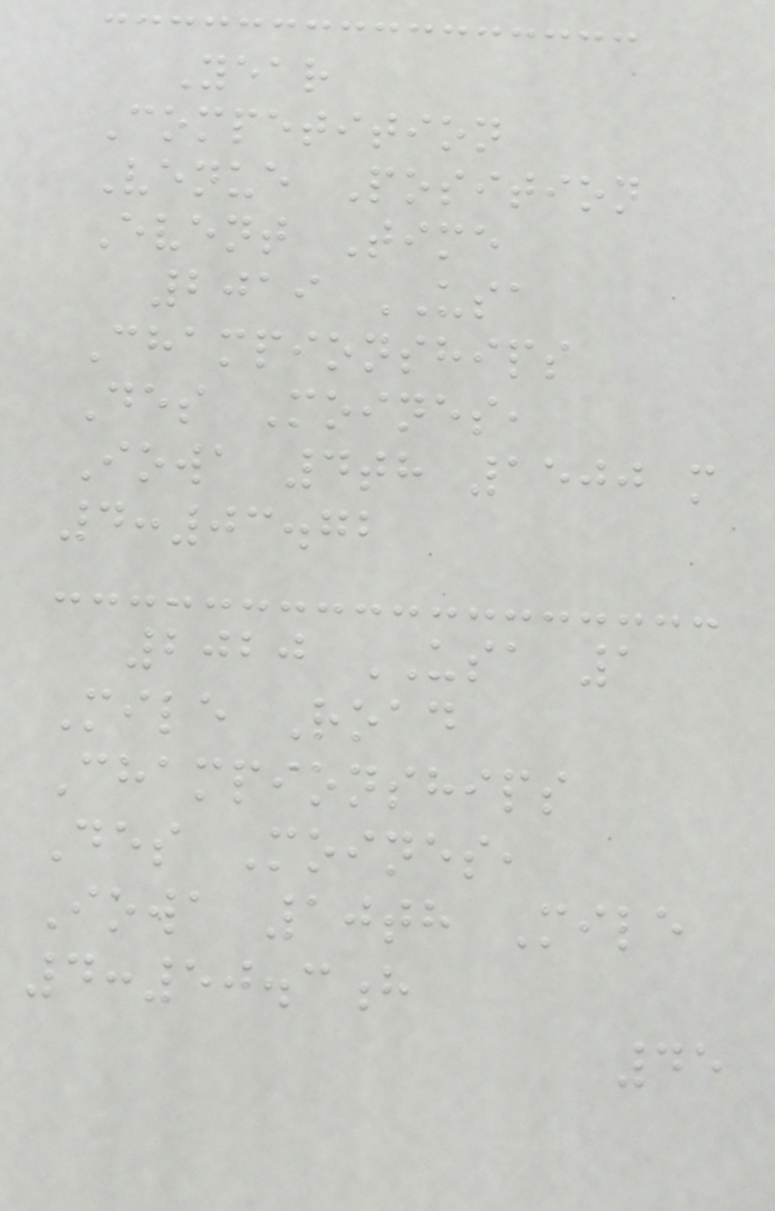Year
Competition
Venue Position
Event Time
2019 USA
Championships
Des Moines,
Iowa 4th 1500 m
4:03.72
2020 USA 1
Mile Road
Championships
Des Moines,
Iowa 10th Mile
4:50.3h
45
